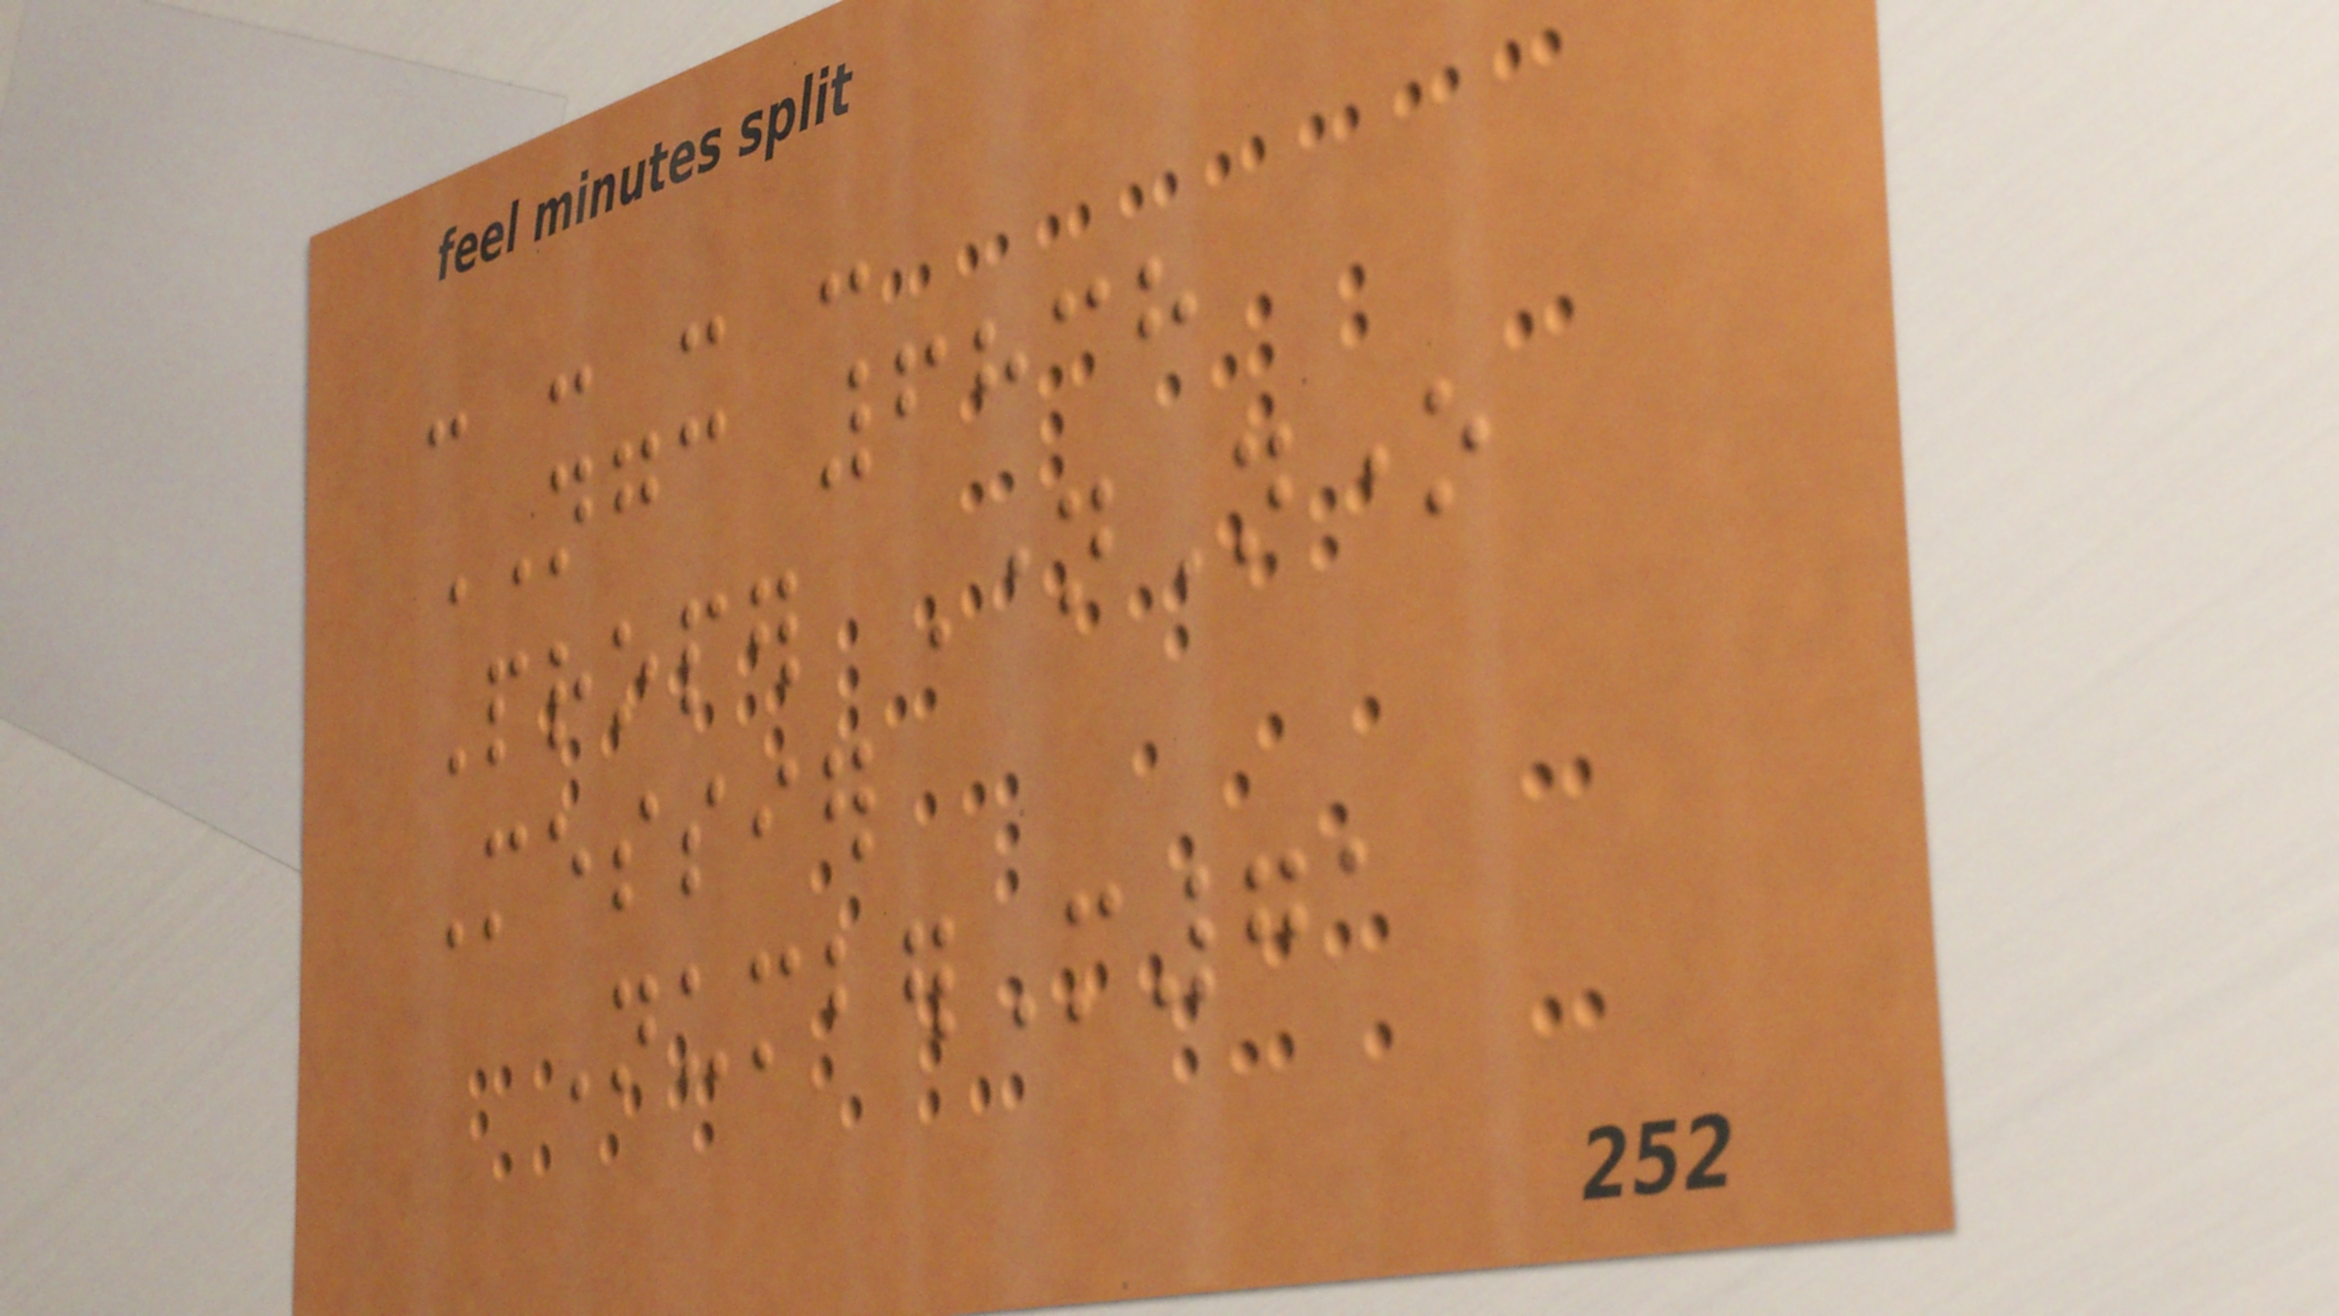- - - -
NGC 6838
Proper NameNone
Messier
NumberM71
